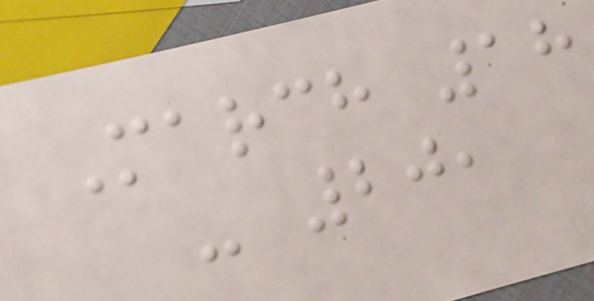March 18
- 20,
